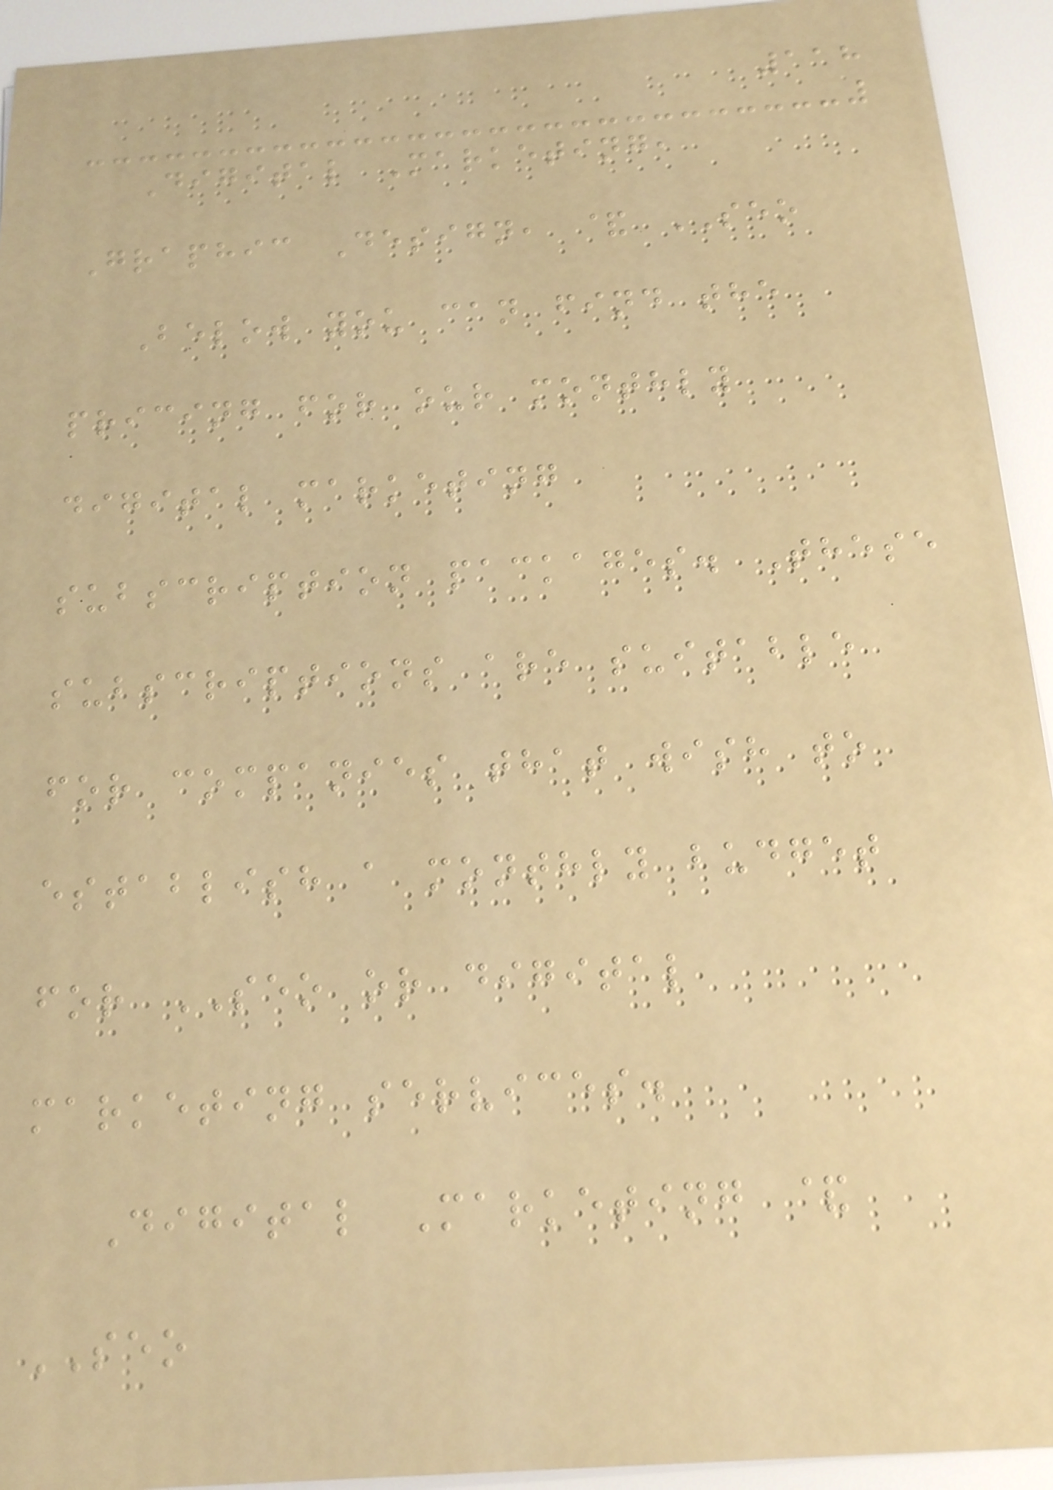118
Digital Marketing,
Graphic Design, & SEO
Below you can find the
pricing for our monthly
digital marketing
subscription packages. These
subscriptions are suitable
for companies that wish to
establish a monthly budget
for SEO or digital
marketing services.
Digital Marketing &
SEO
